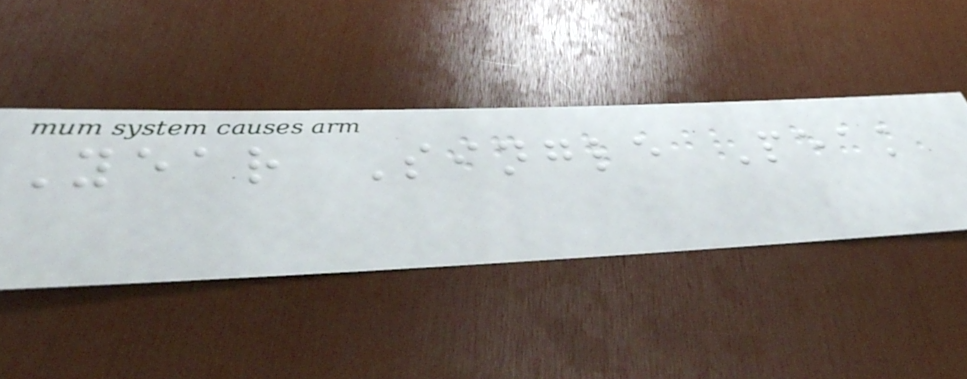Year Single Peak
